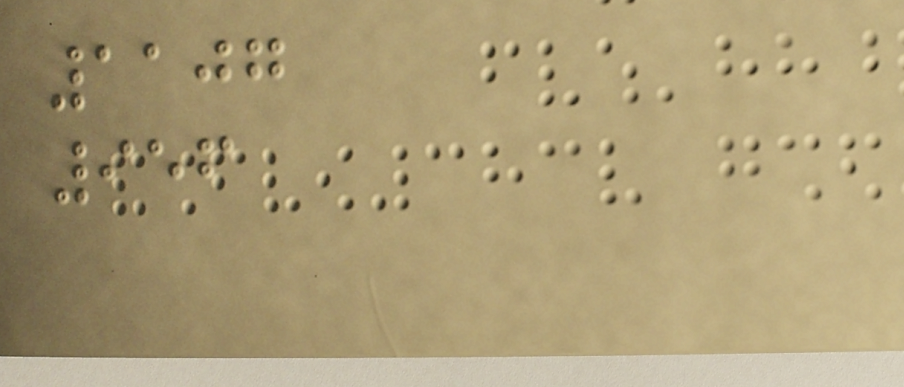1107
956
